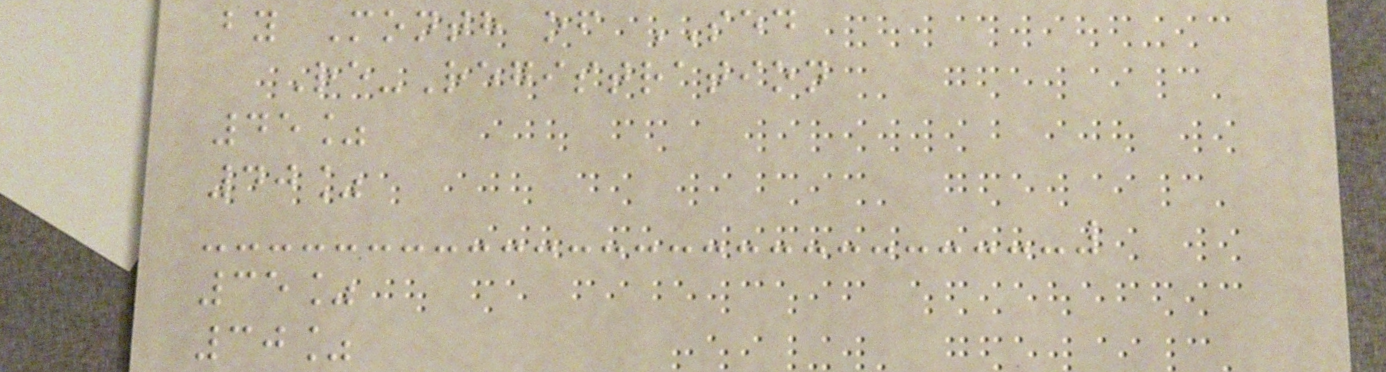by Month of SED
Re-Registration
45%
40%
35%
30%
